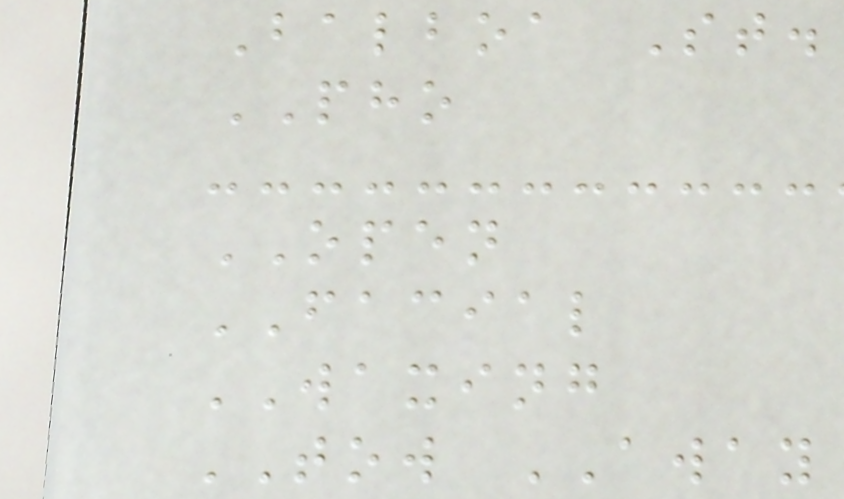Balboa St.
PHO
OPEN
FACIAL
WAXING
TOW AWAY
